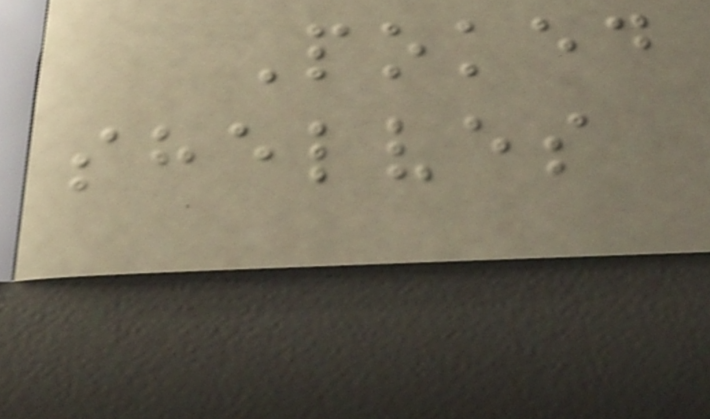Poked
shelves
